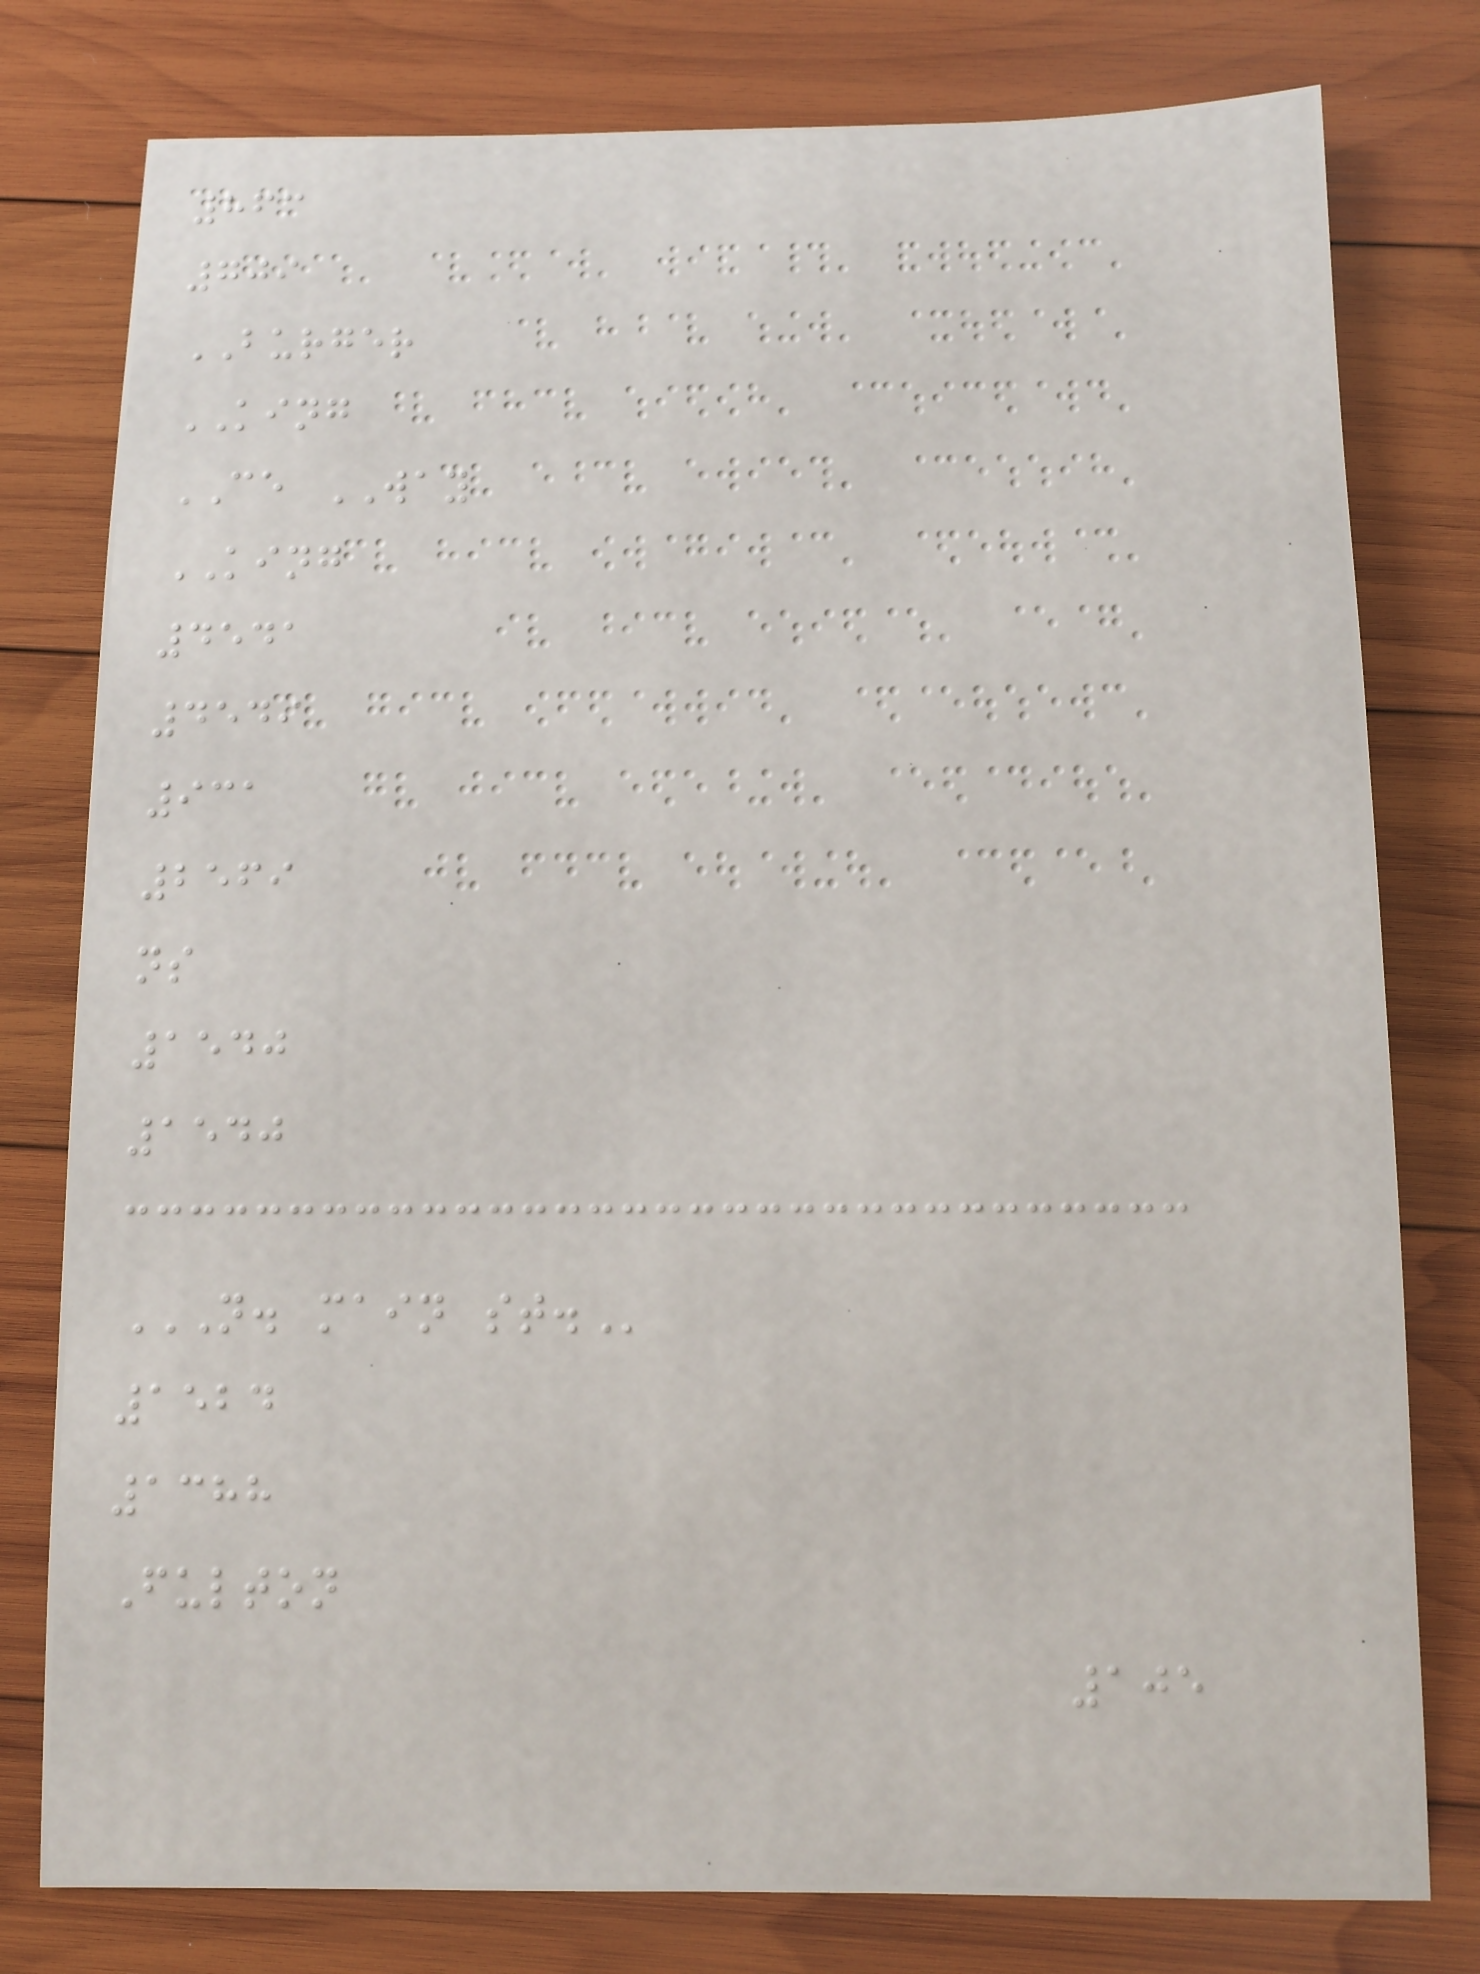863
709
BURGER
KING
CE WAY
KING
4541
4549
931
2569
ns
1540
1540
N. MAIN ST.
1524
1388
Fulton
105
